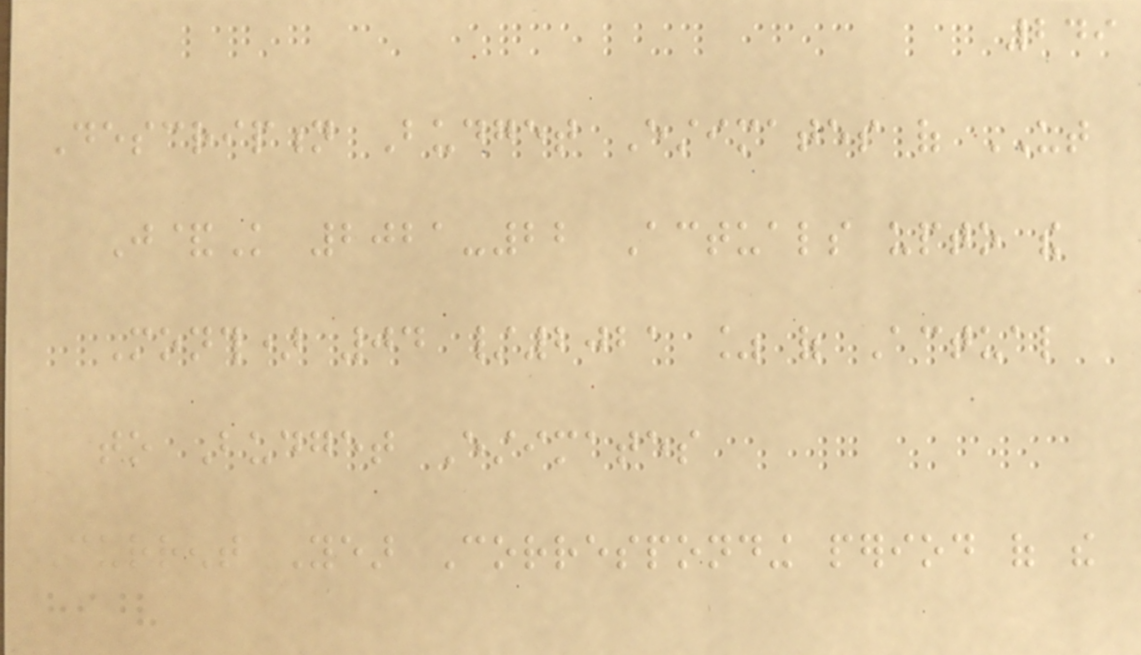249
Description Budget Estimates of UT
J&K 2021-22 Actuals upto the
Month) 04 /2021 % of Actual
to Budget Estimates
Current Year Corresponding period of the
